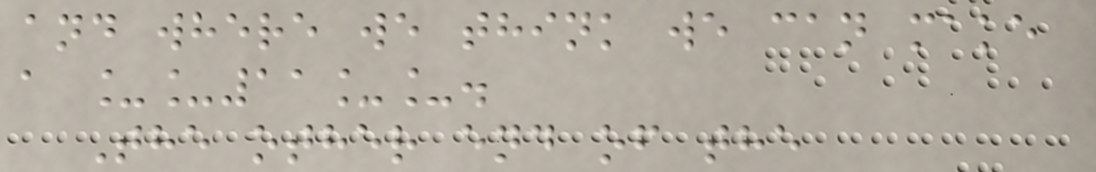and where we think we can make
a __11__.
The other end of the
